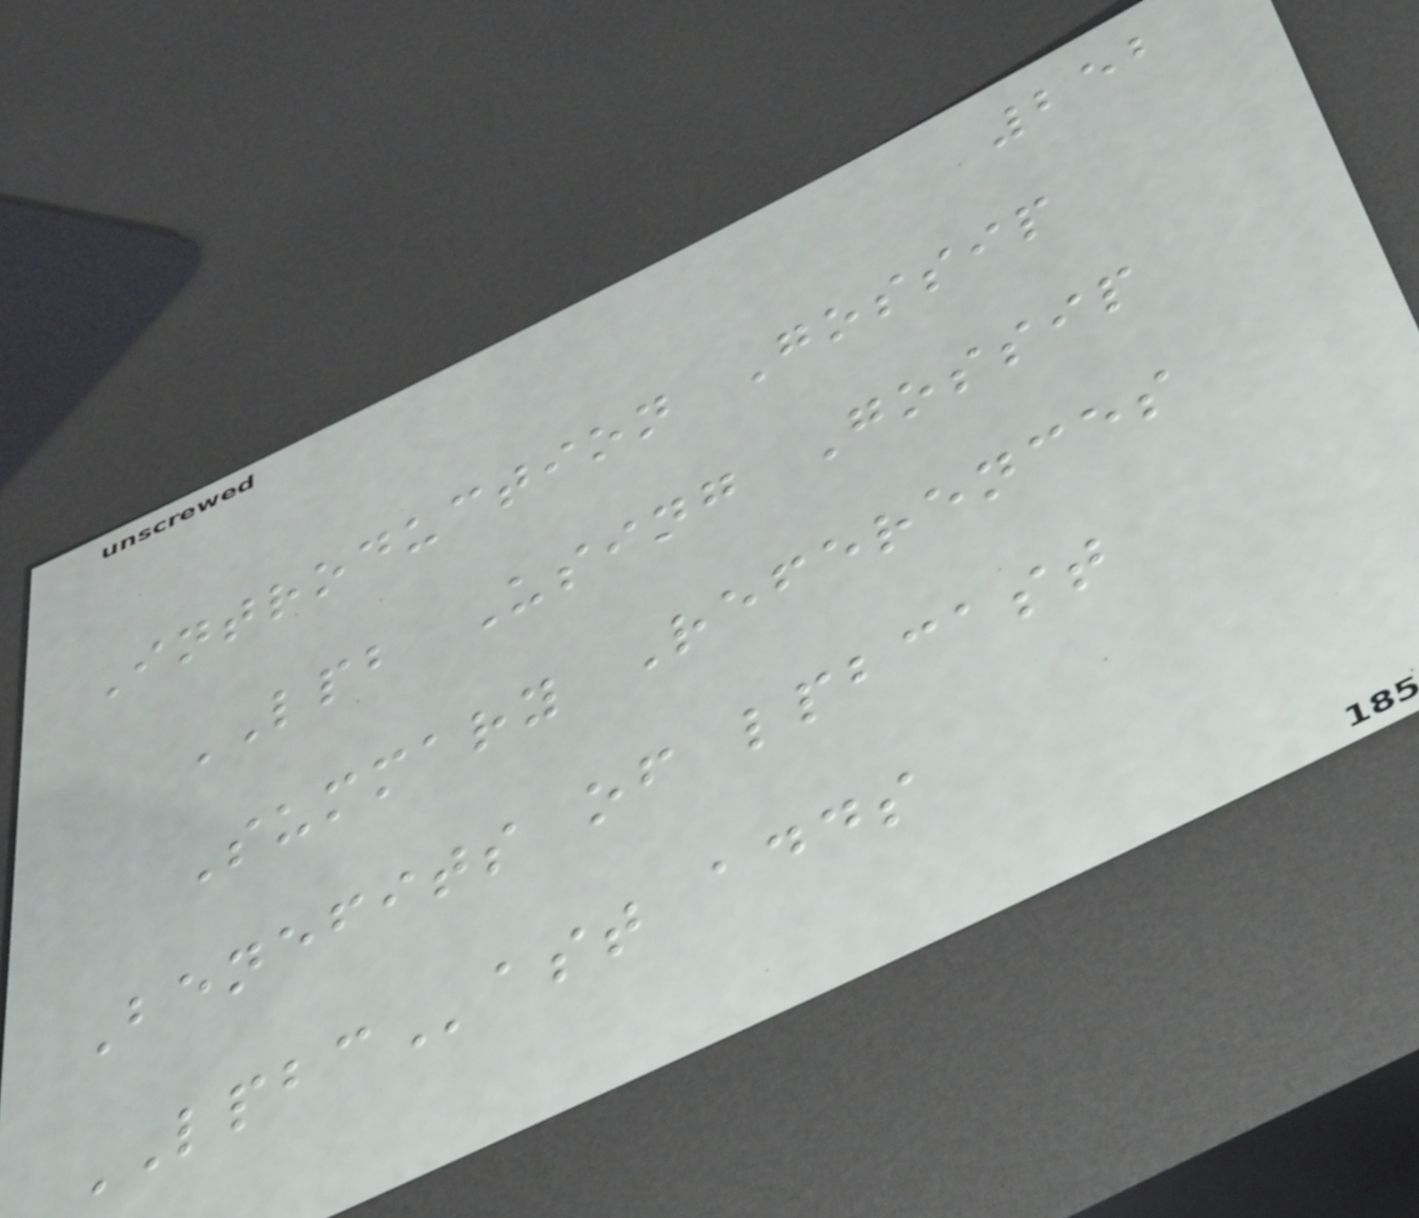252
Introduction Gossip
LPB Using Gossip
Summary References
Benefits of lpbcast
LPBCast adds
